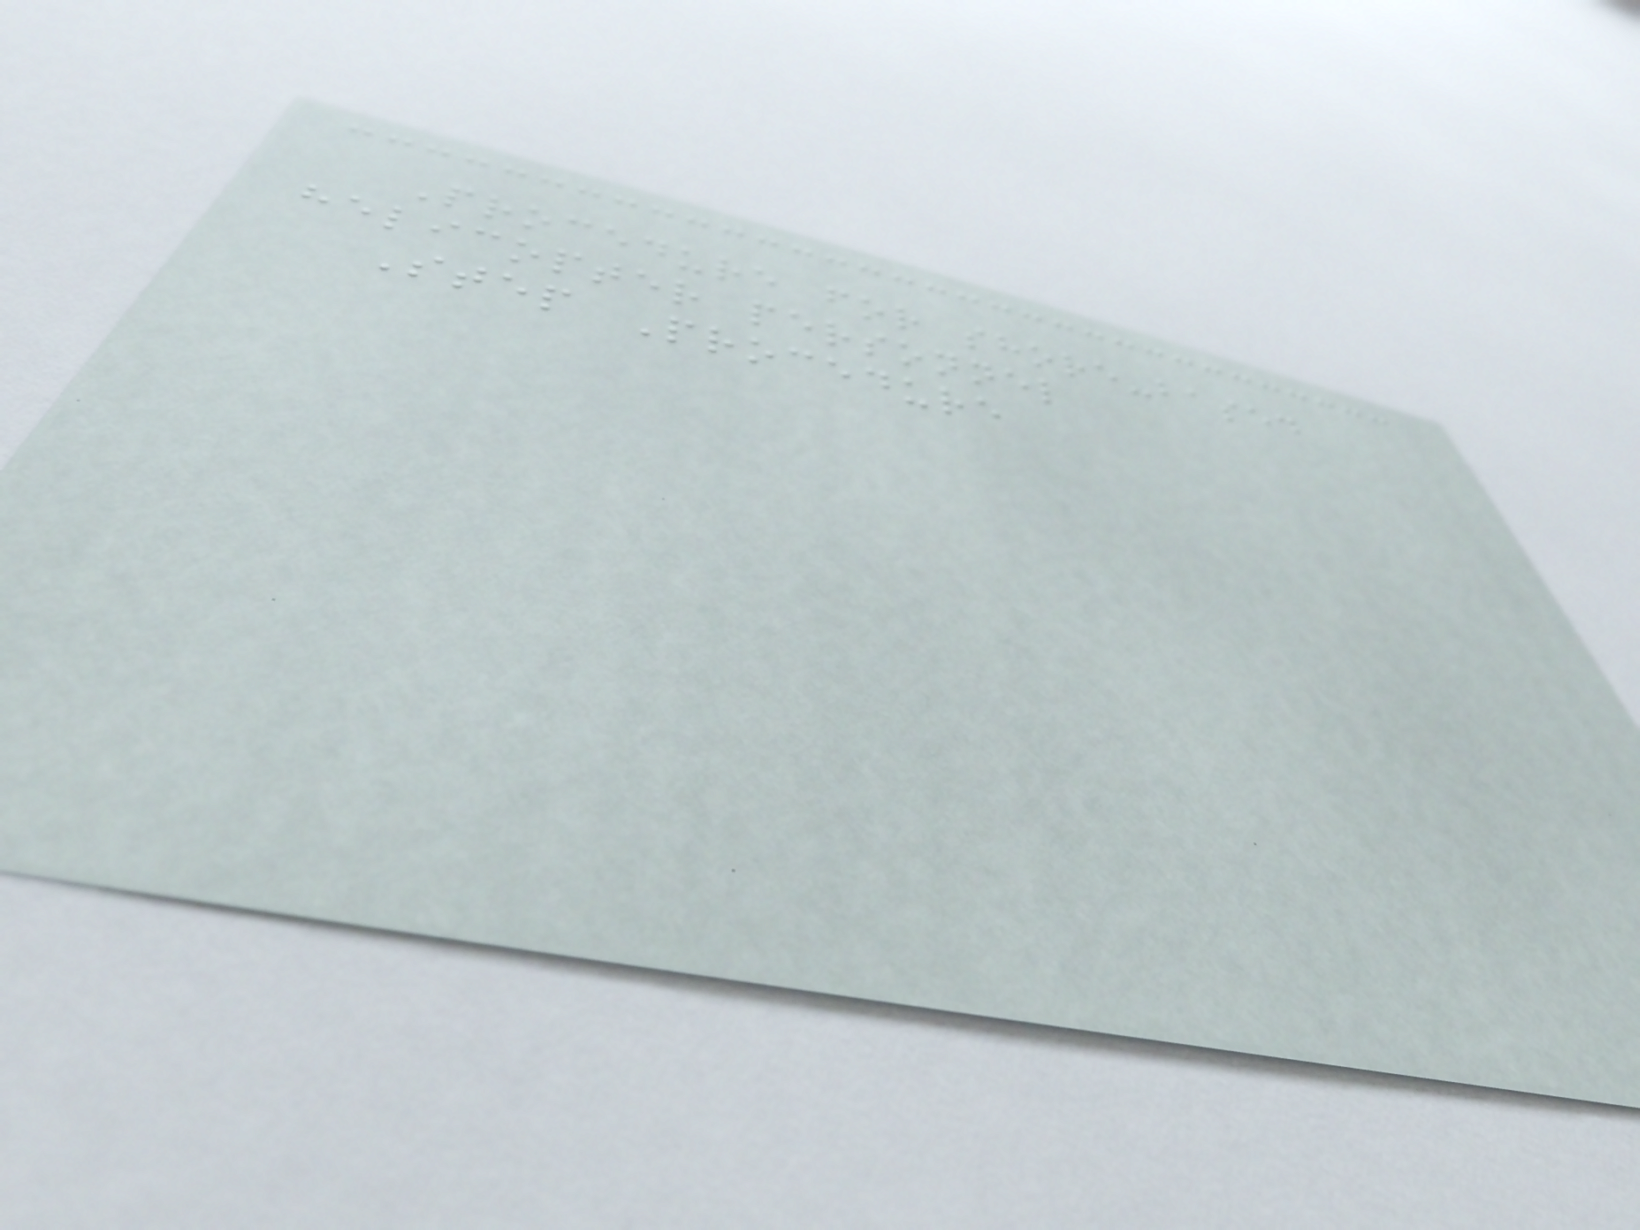Procedure for shore-based
helicopter personnel
Step Procedure
